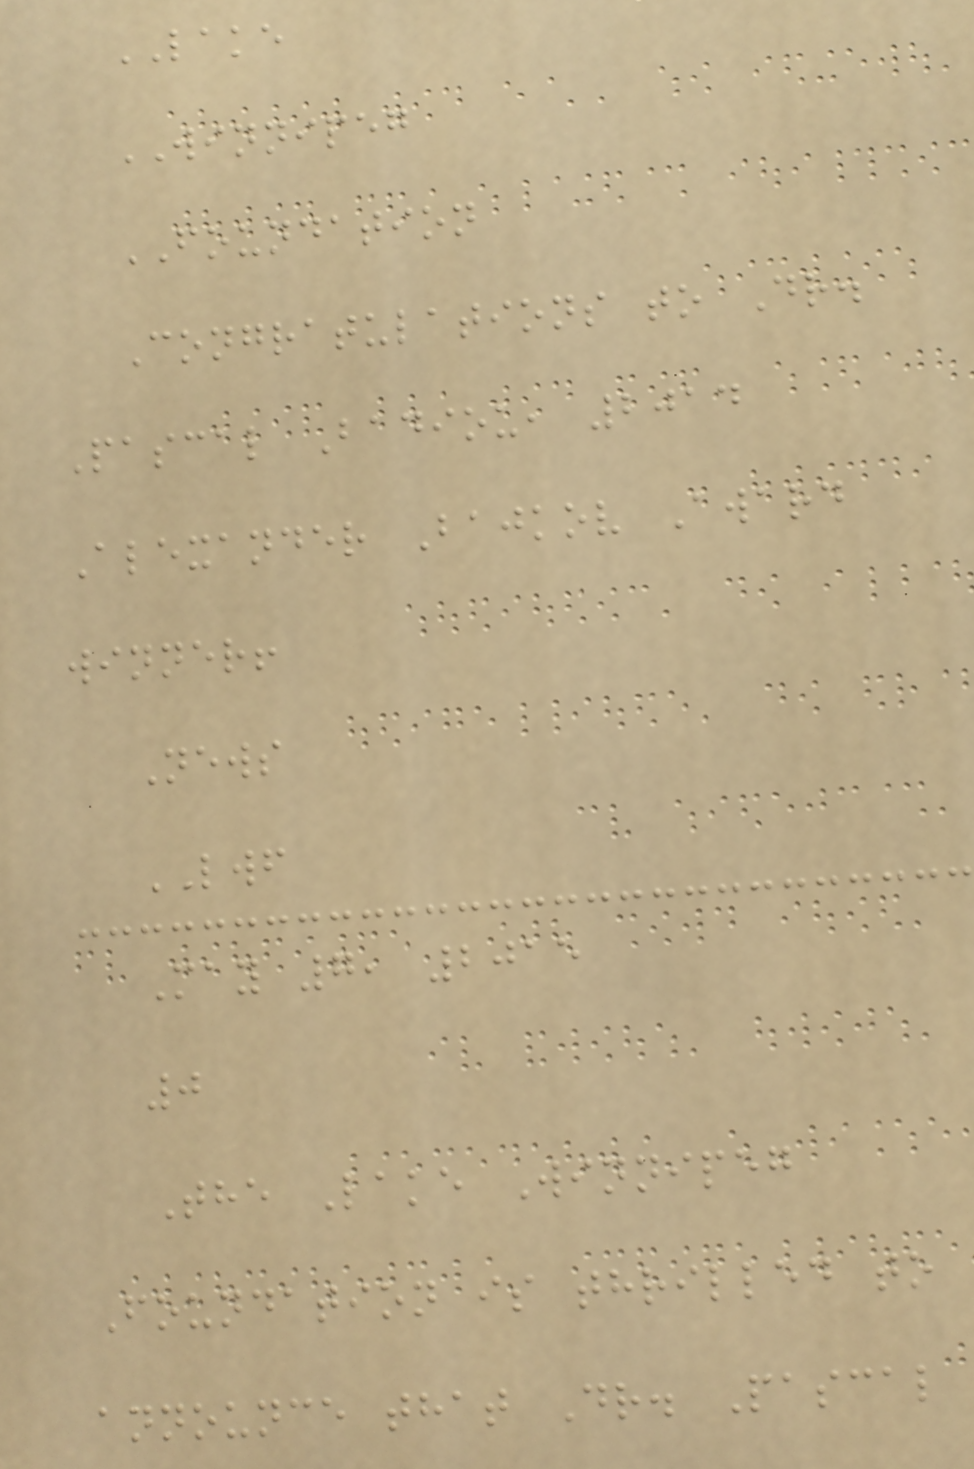LAKE
WINNIPEG
FOUNDATION
Congratulations to Dr.
Pascal Badiou, 2014
Alexander Bajkov Award
winner!
News
LWF
May 7, 2015
0
The Lake Winnipeg
Foundation is thrilled to
announce that Dr. Pascal
